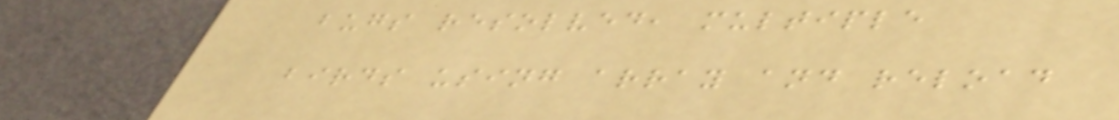bugs resolved, multiple
birds using array and reload
